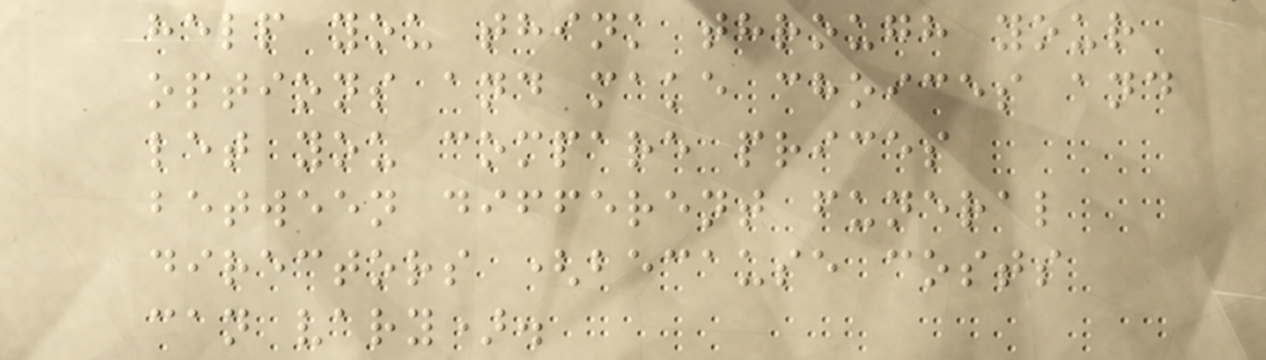help you think through your
options and make choices and
let you compare prices
between different funeral
directors (because costs
can vary).
